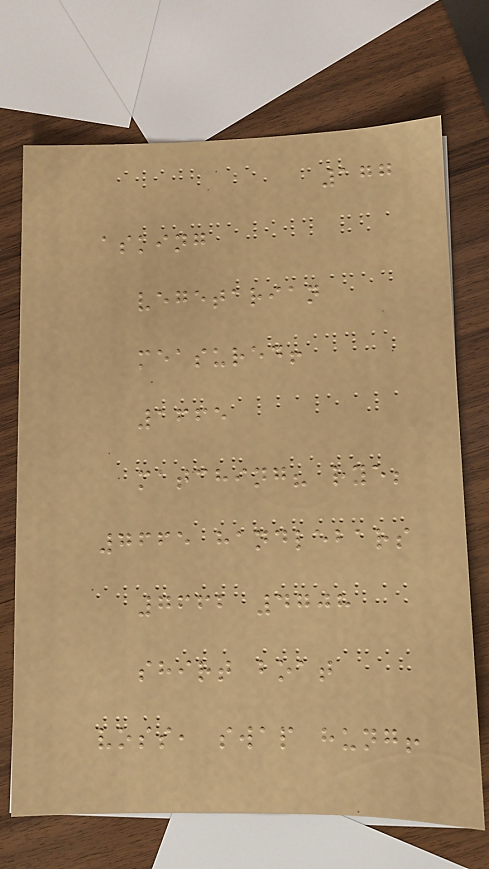177
asking
vegetarian
measured!
1665
matching? rye;
7665 handlebars
7662 4708
shirt boat
voss, swap hung!
